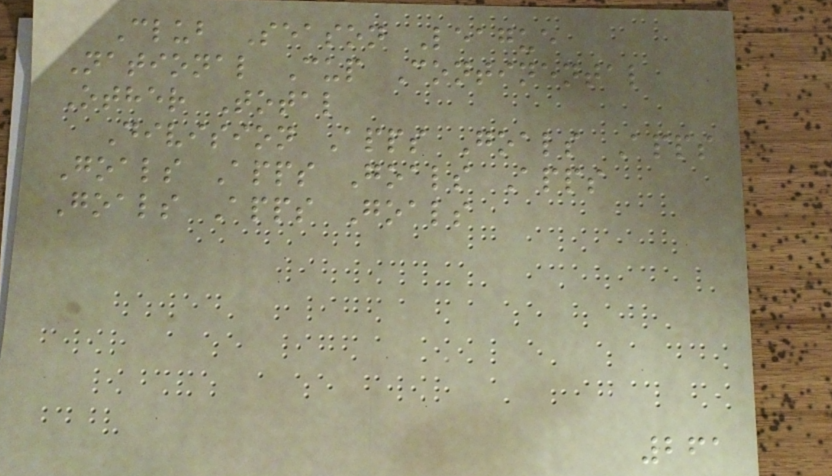Club Season League
National Cup Continental
Other Total
Division Apps Goals Apps
Goals Apps Goals Apps
Goals Apps Goals
261
